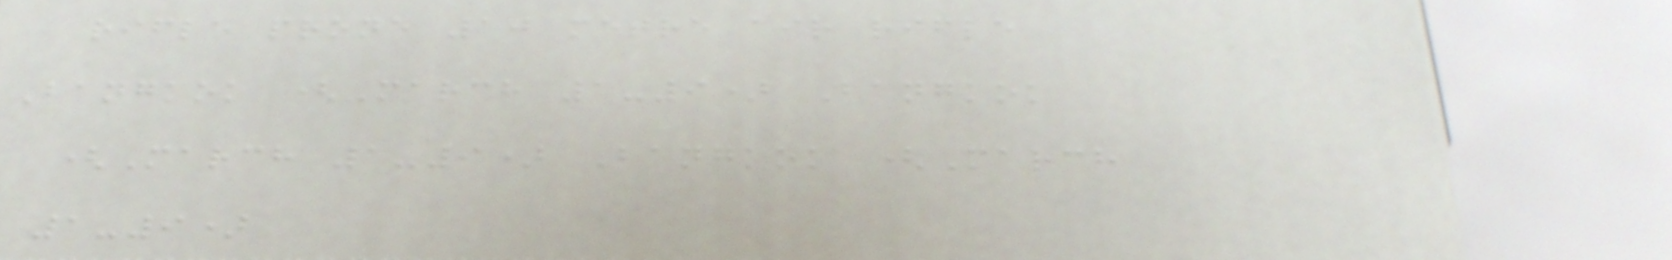rifle prone 10 metre air rifle
Bangkok (March 1-9) Bangkok
(March 1-9) Bangkok (March
1-9)
